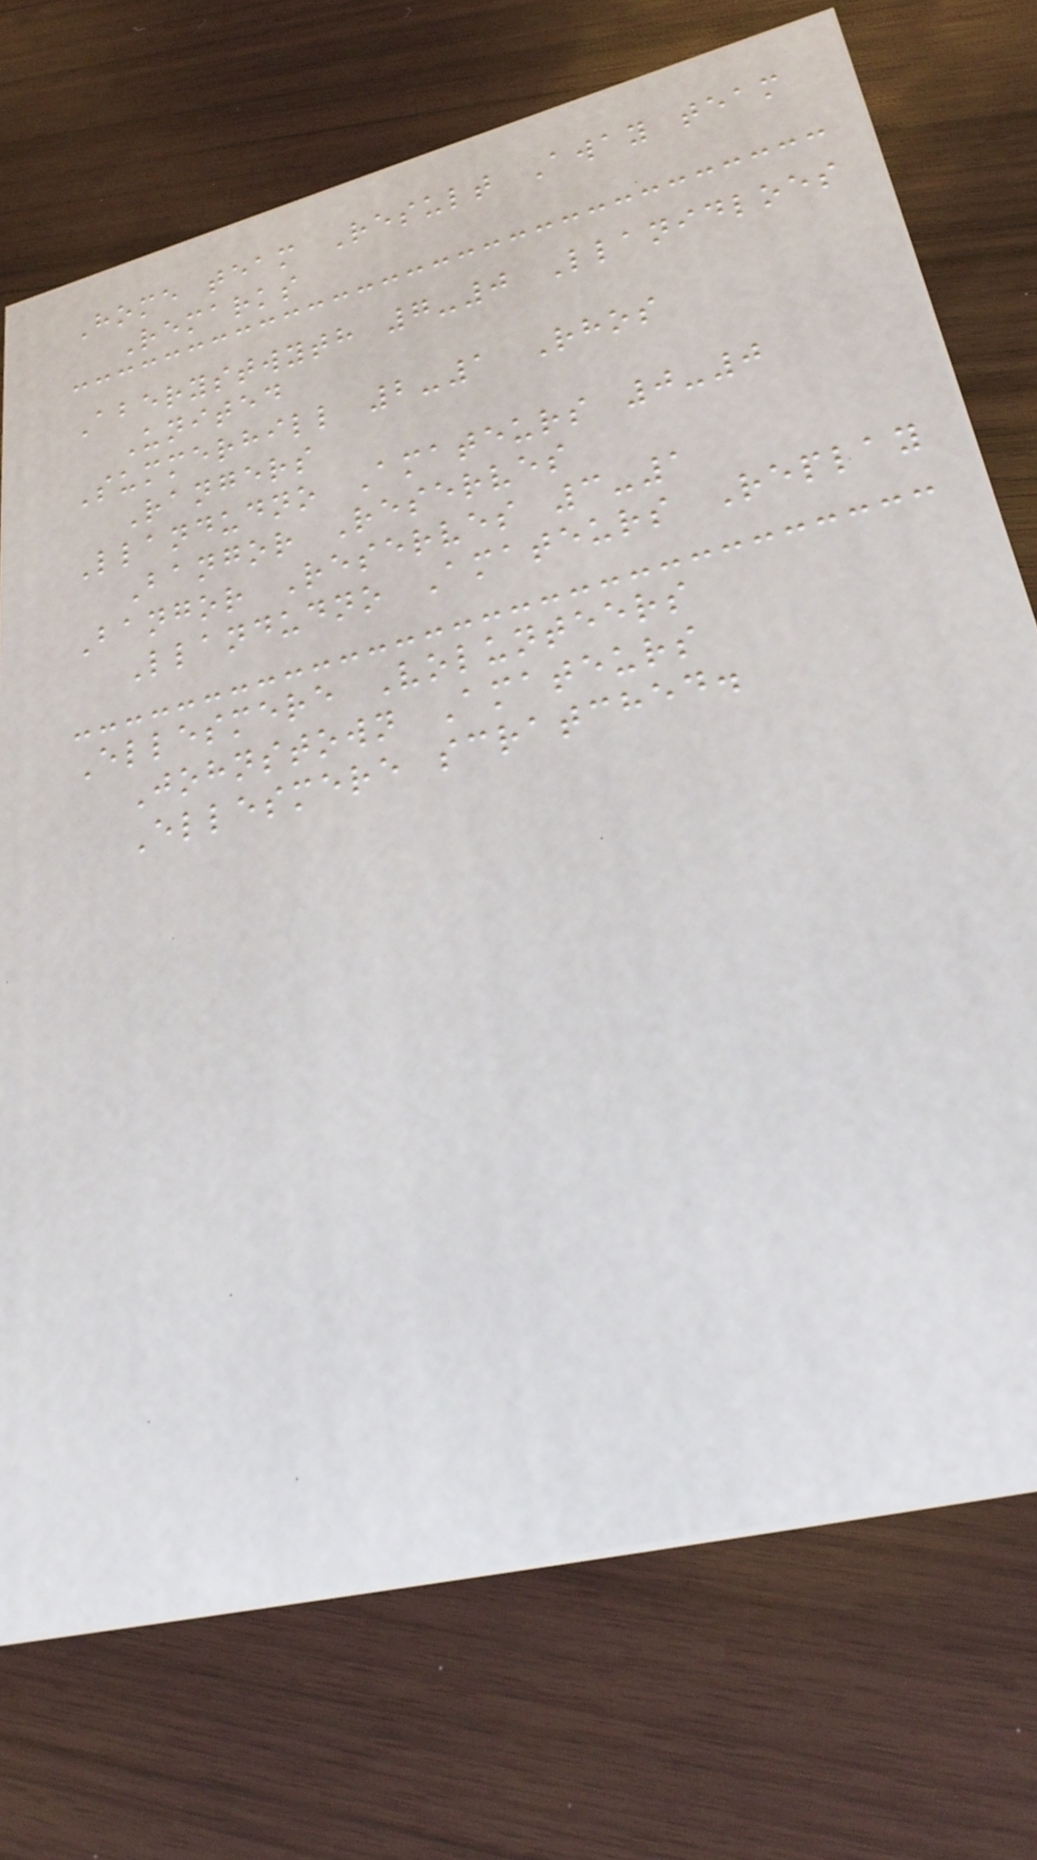Home team Result Away team
Remarks
Aberystwyth 7-0 Llanidloes
United
Summerhill 2-1 Rhos
Rangers
Llandudno Amateurs 0-0
Bangor Reserves
Bangor Reserves 3-1
Llandudno Amateurs Replay
Ellesmere Volunteers
Johnstown Amateurs
Ellesmere scratched.
